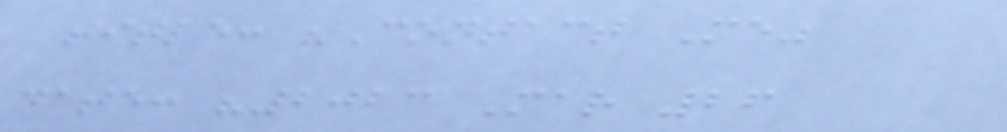title: "Contact Me"
date: "2023 Mar 26
